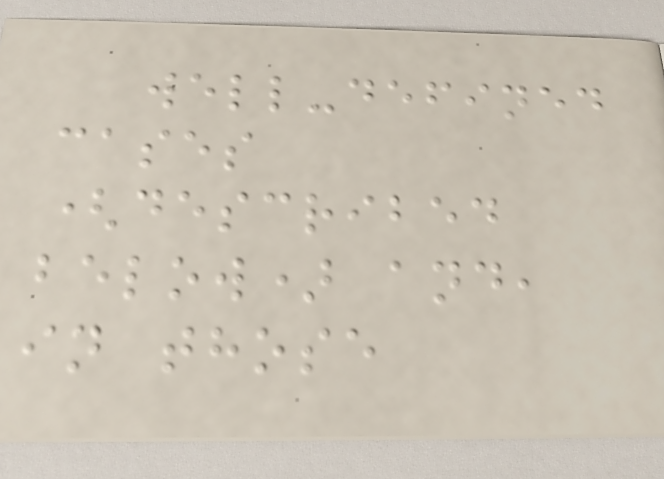well-defined
cases
(described
below) and,
in those
